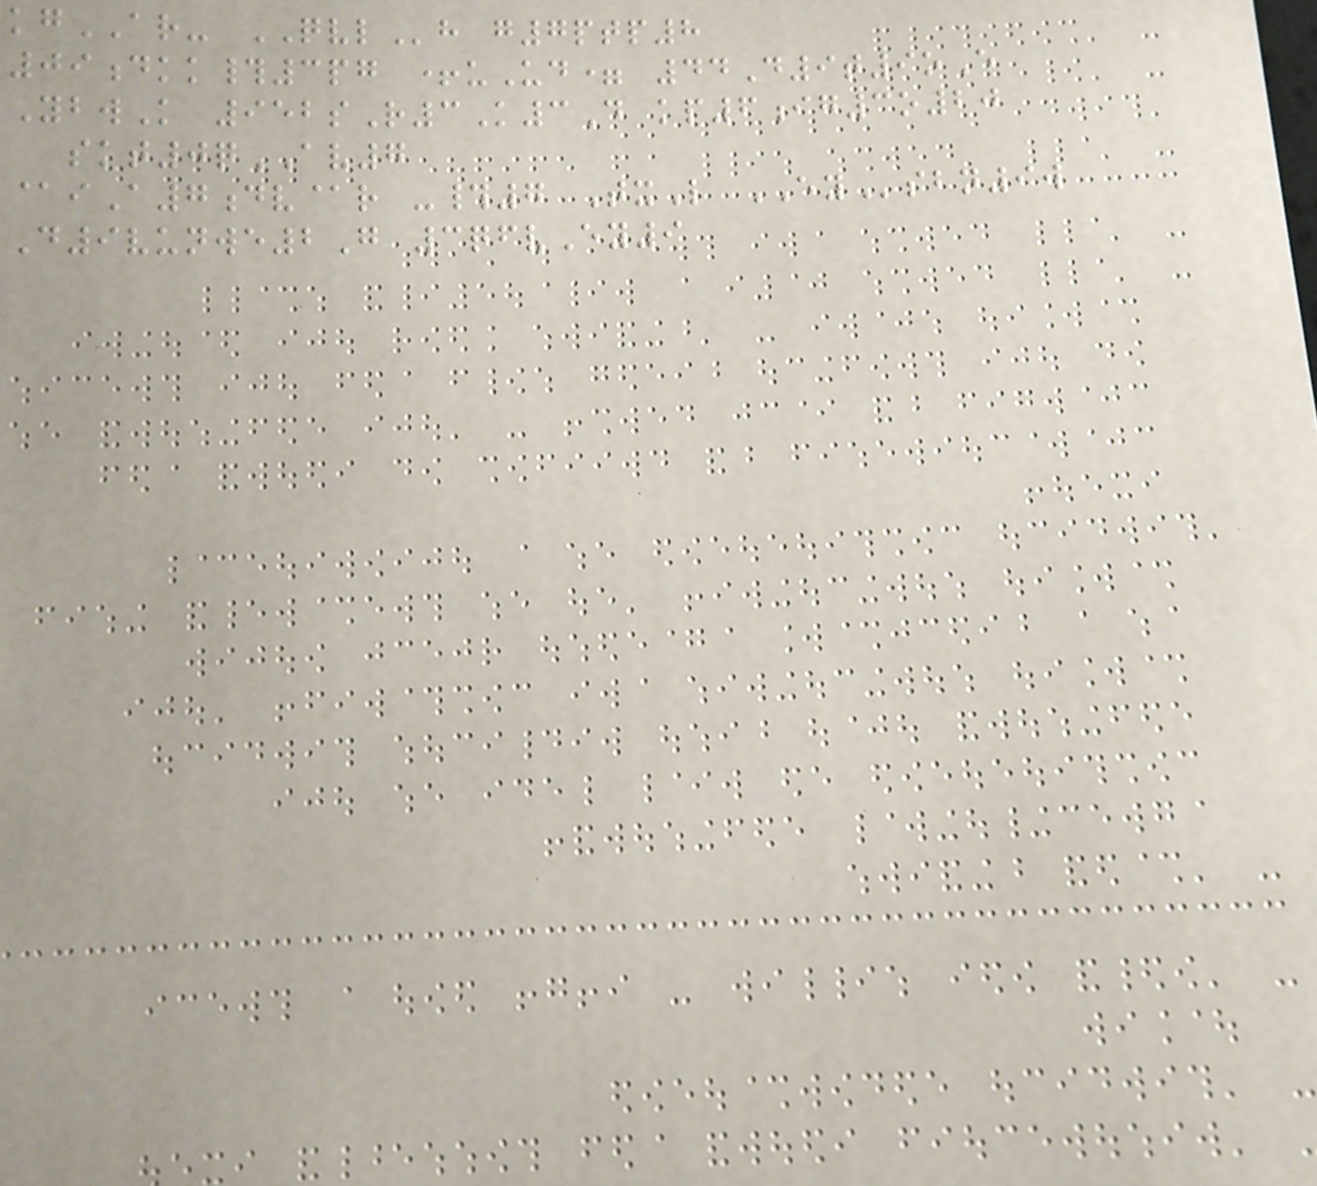kgAR- QVLh g7ptp8
09dkk#3pg +uUd= 44D9t9oE
YbwK 952sR3K3D kp6ig3o20
skt0qAV7
@iA7dv@r -#7 TxL EYsbn9w
D9vunwe2G 3qfvEy9
